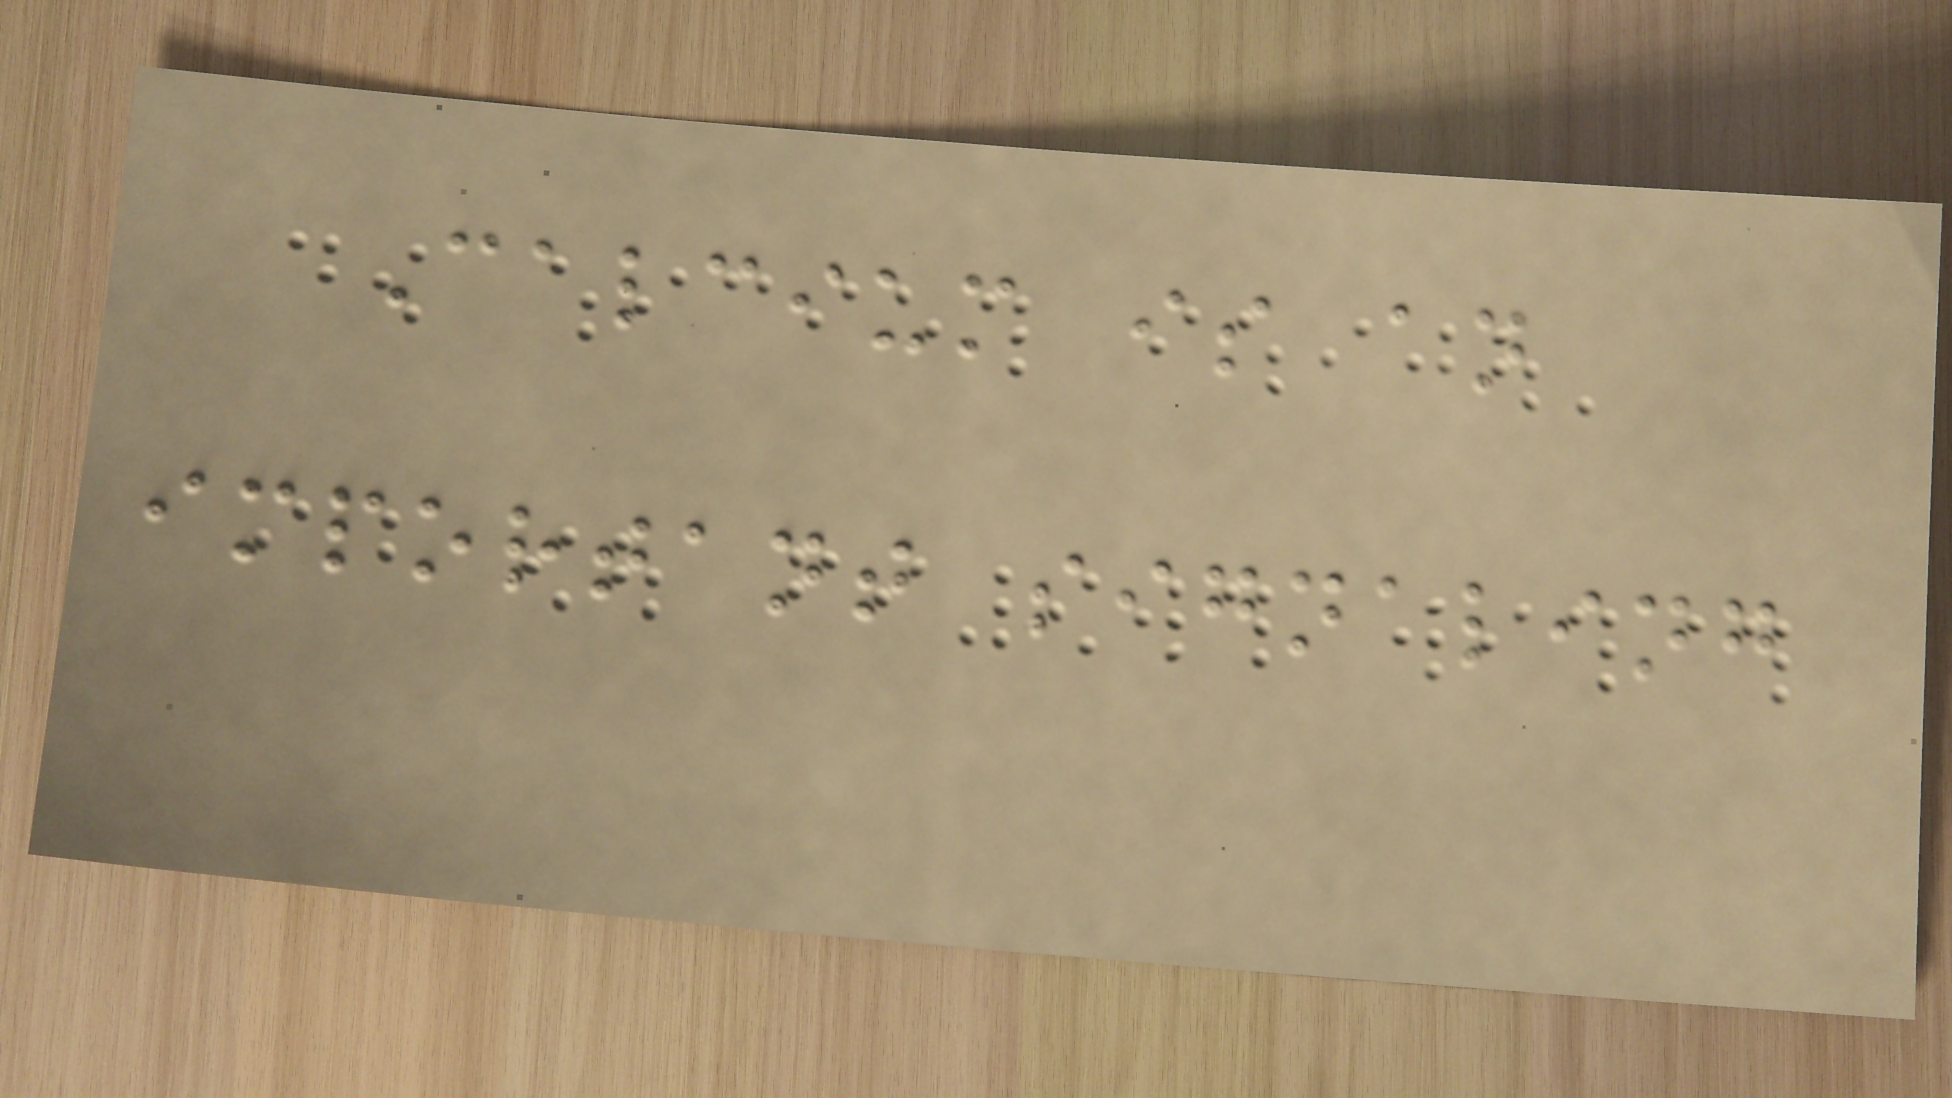Calcium is an
important signaling
